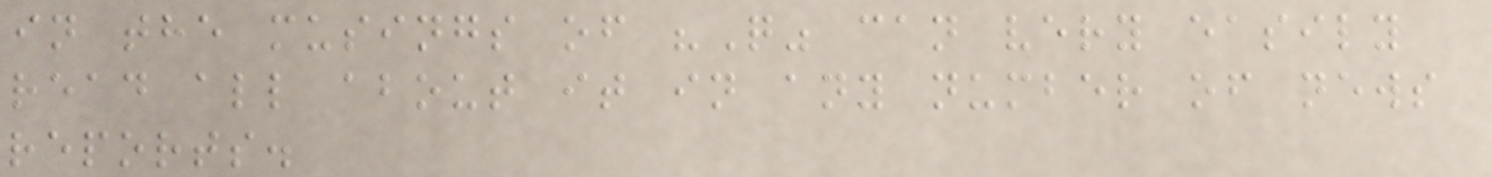in the musings of "Q" can very easily
read all about it in any number of news
reports.
